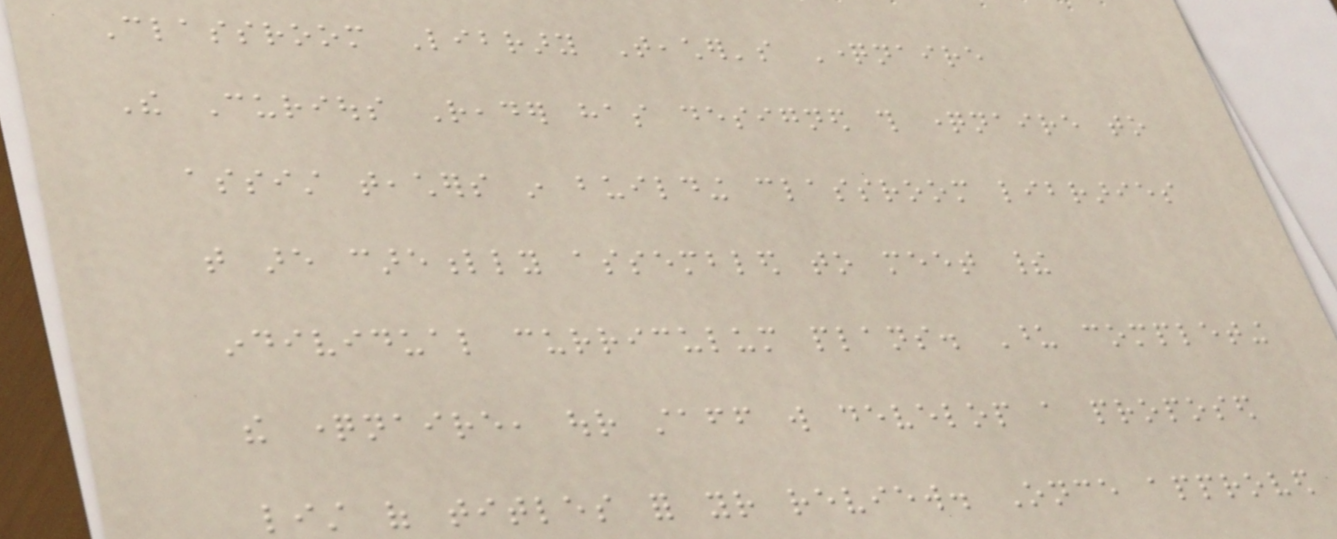Classroom Library Teacher's Questionnaire
The Curious Reader has designed this questionnaire to
assist teachers in building classroom libraries
that are carefully assembled to meet their
individual curriculum plans. Upon completing
the questionnaire, our staff will develop a proposed
list of titles for your review. Once approved
